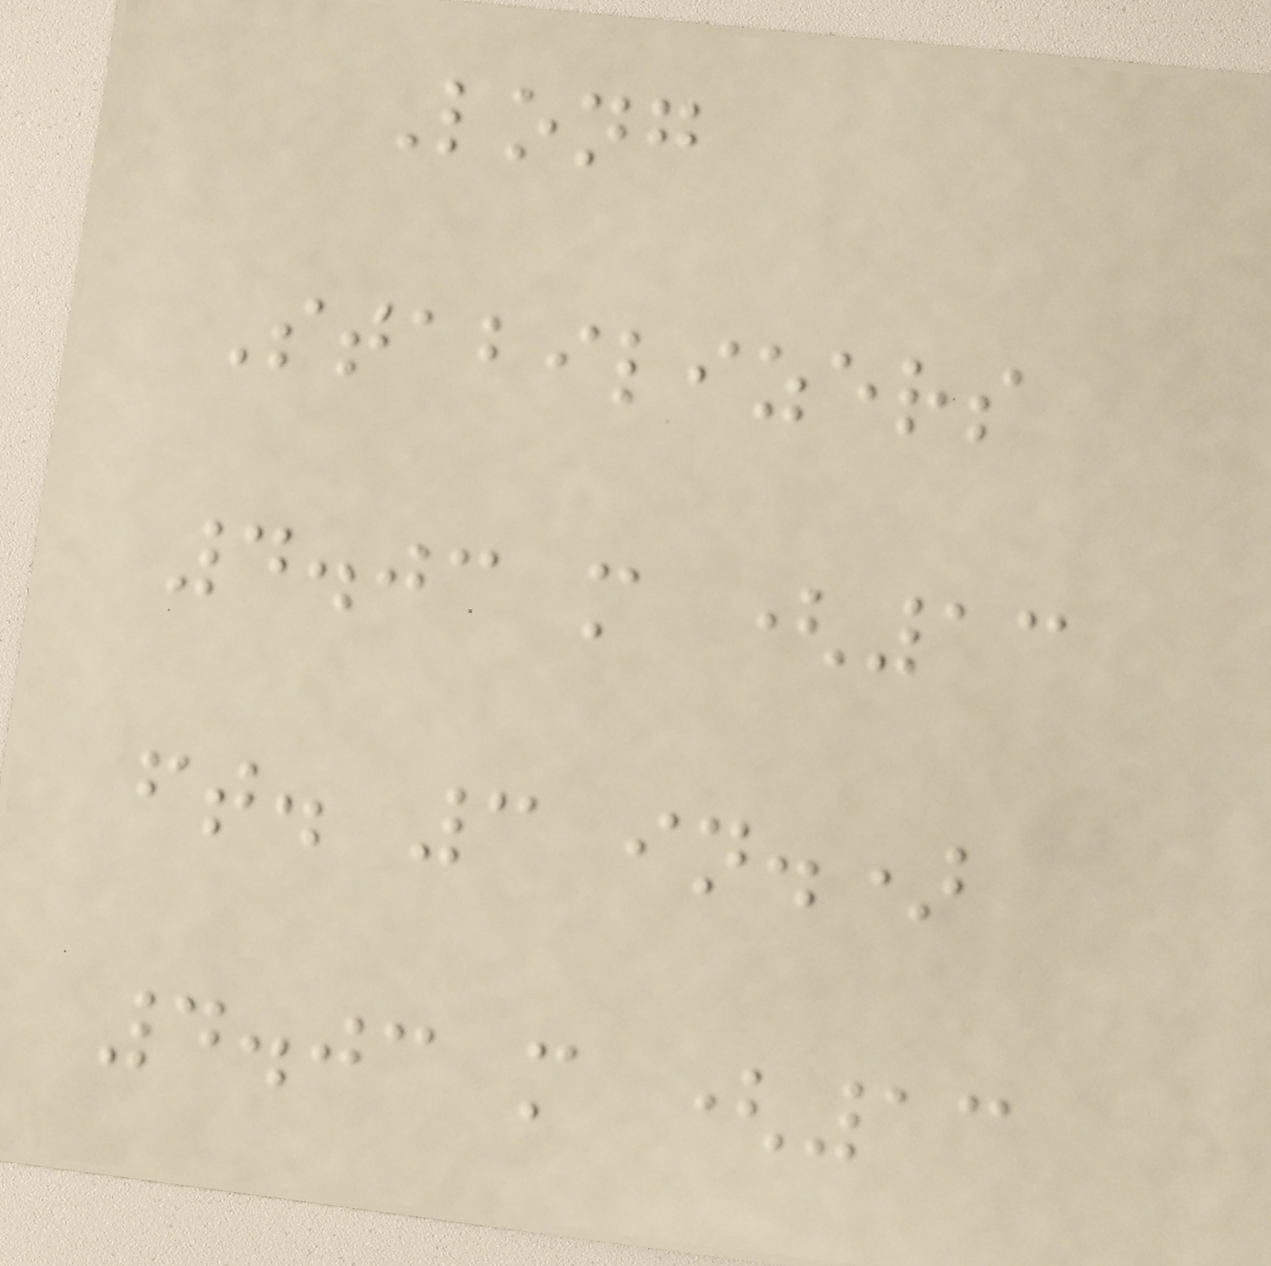Long
Stabilizers
4.03 m (13
ft. 3 in.)
4.03 m (13
